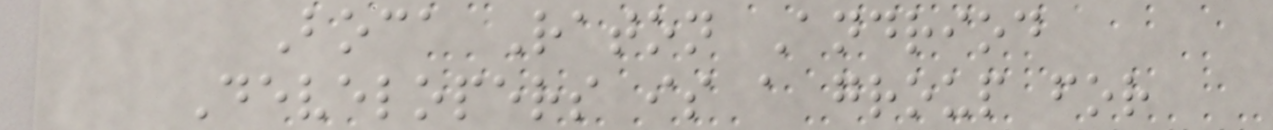Boca Raton Andriod
Developers is a group for
